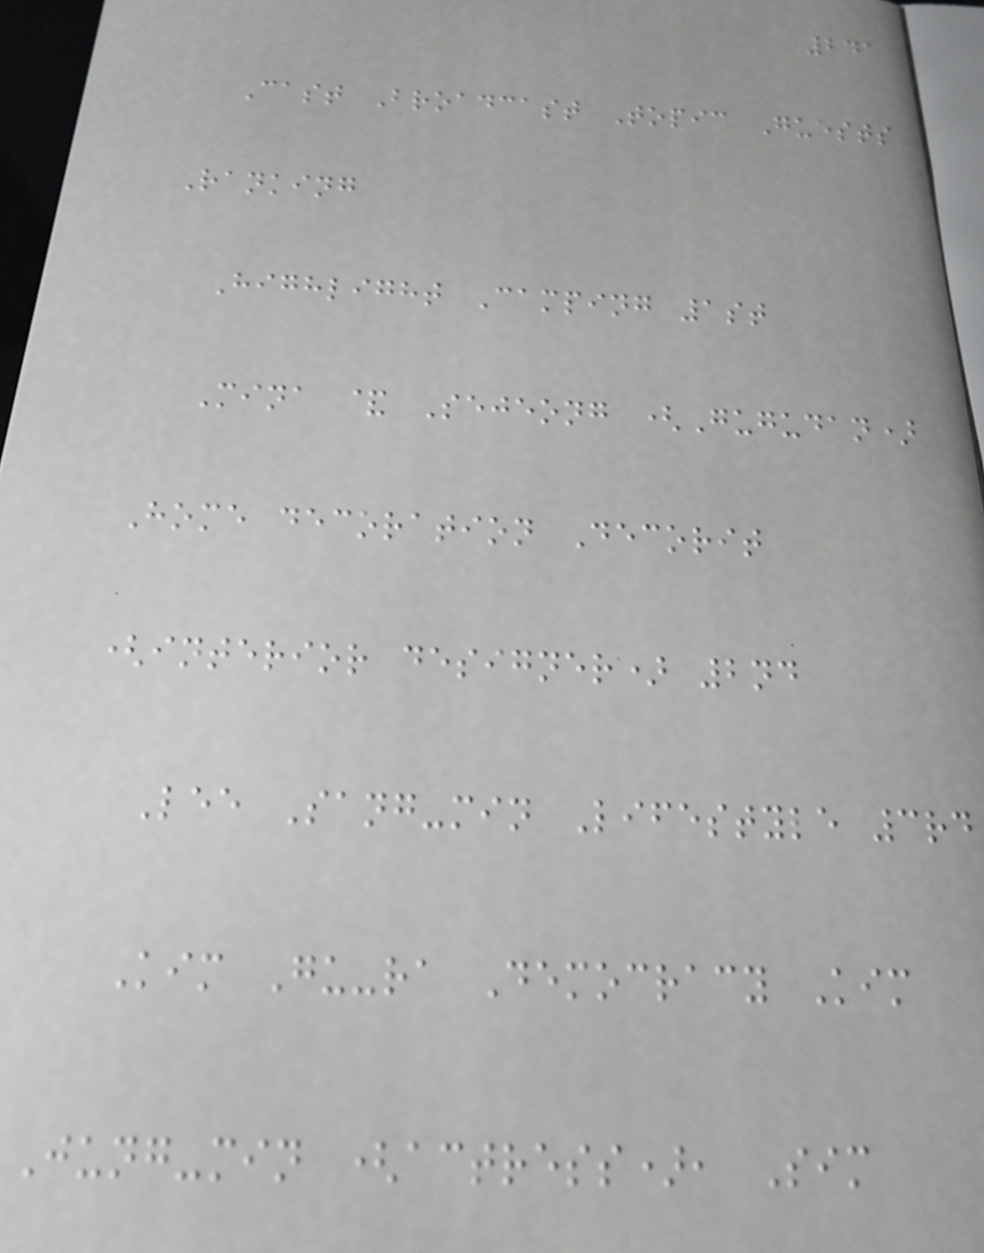241
Cast Broadcast Topic Guests
Ranking
Highlight Camping 1st
Mina & Sejeong (Gugudan)
Home decoration Decorit
(interior designer) 2nd
Lee Sang-min Lifestyle 3rd
Kim Gu-ra Democracy Kim
Jung-min (actress), Sim
